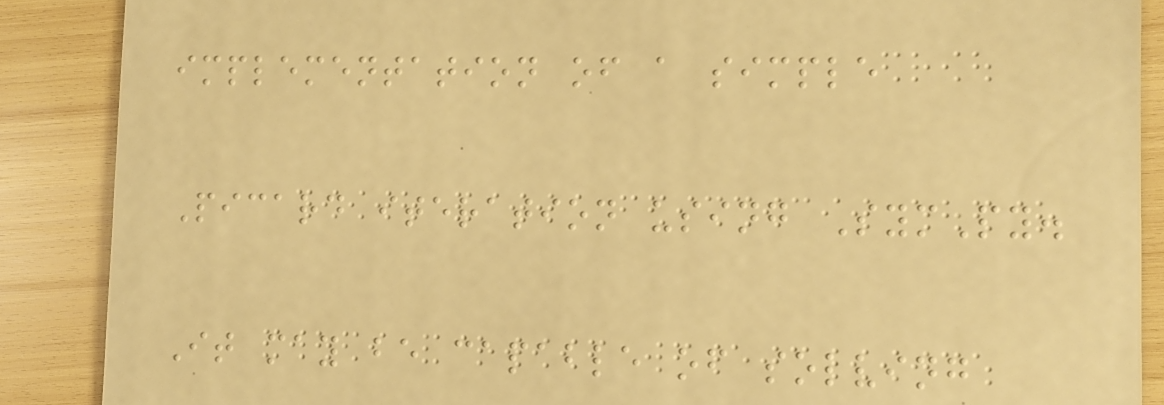implementation of a simple
Picard iteration using SymPy.
It may be capable of solving
